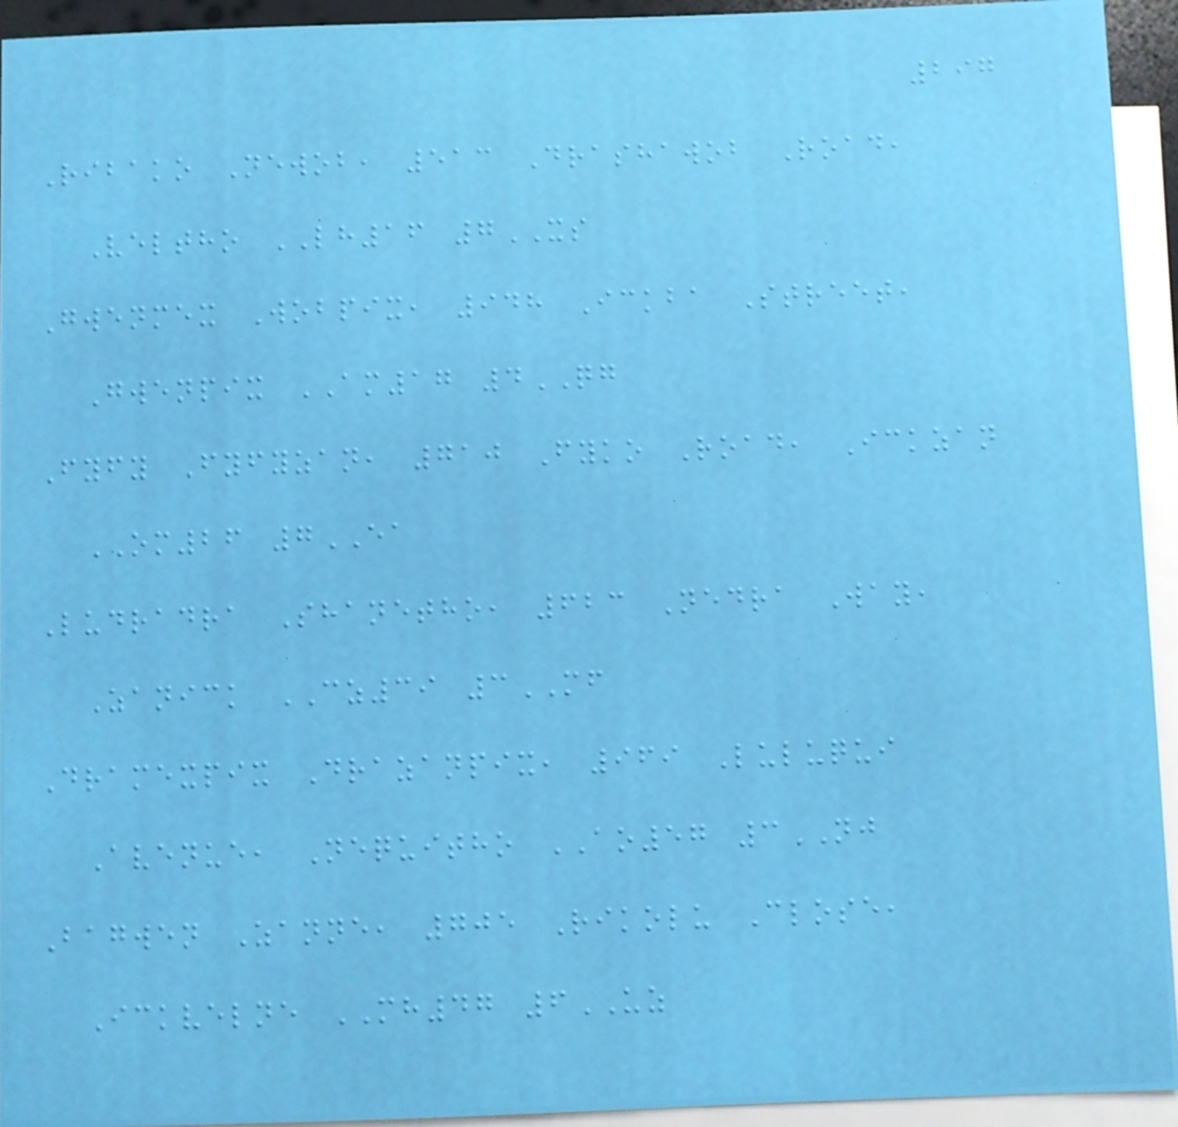297
Ribako Newob, 513 Drashawob Road,
Veltho LH16 7XS
Gwenmex Wobpix, 948 Ickba Street,
Gwenpix AM17 4QG
Fyfy Fyfyzan, 710 Fyko Road, Ickzan
OM26 7EA
Ludradra Shanetho, 623 Nedra Way,
Zanick CZ39 3MF
Dramexpix Drazanpix, 969 Luluqui
Avenue, Nequitho AO57 3NJ
Bagwen Zanne, 705 Rikolu Close,
Ickvelne MH47 6UZ
